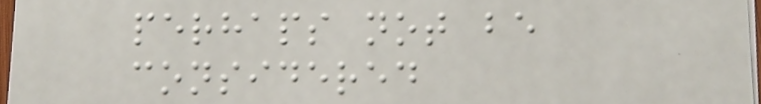perhaps not be
considered
